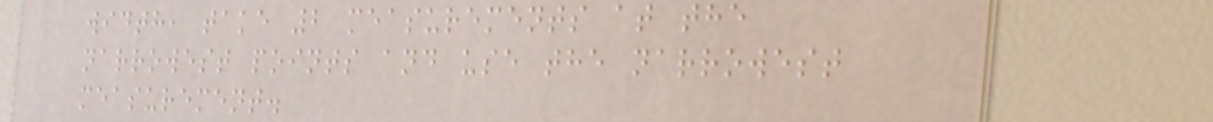width, take 2 measurements at the
narrowest points and use the narrowest
measurement.
